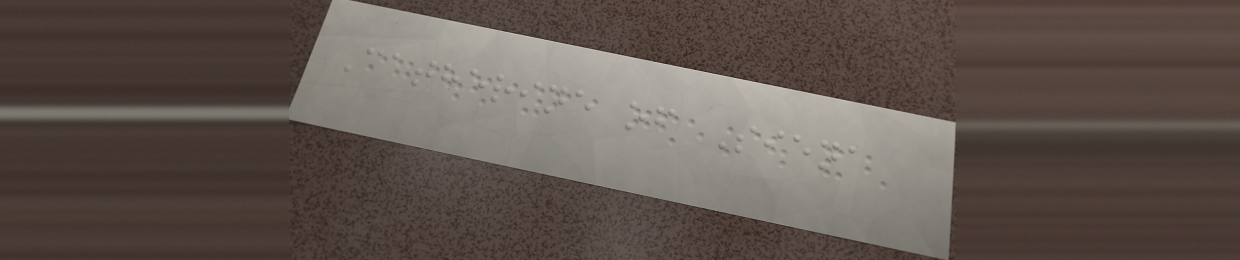Catherine of Siena
